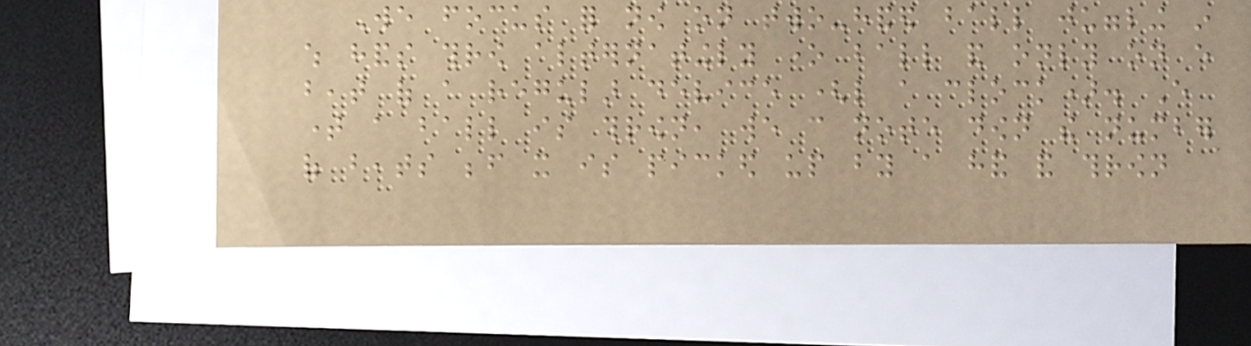We focus for now on two-handed ball juggling in
which hands throw alternatingly one ball and only on every
beat of a regular device (like a clock). Every
time a ball is thrown, we can note down the number
of beats before it is picked up by a hand and thrown
